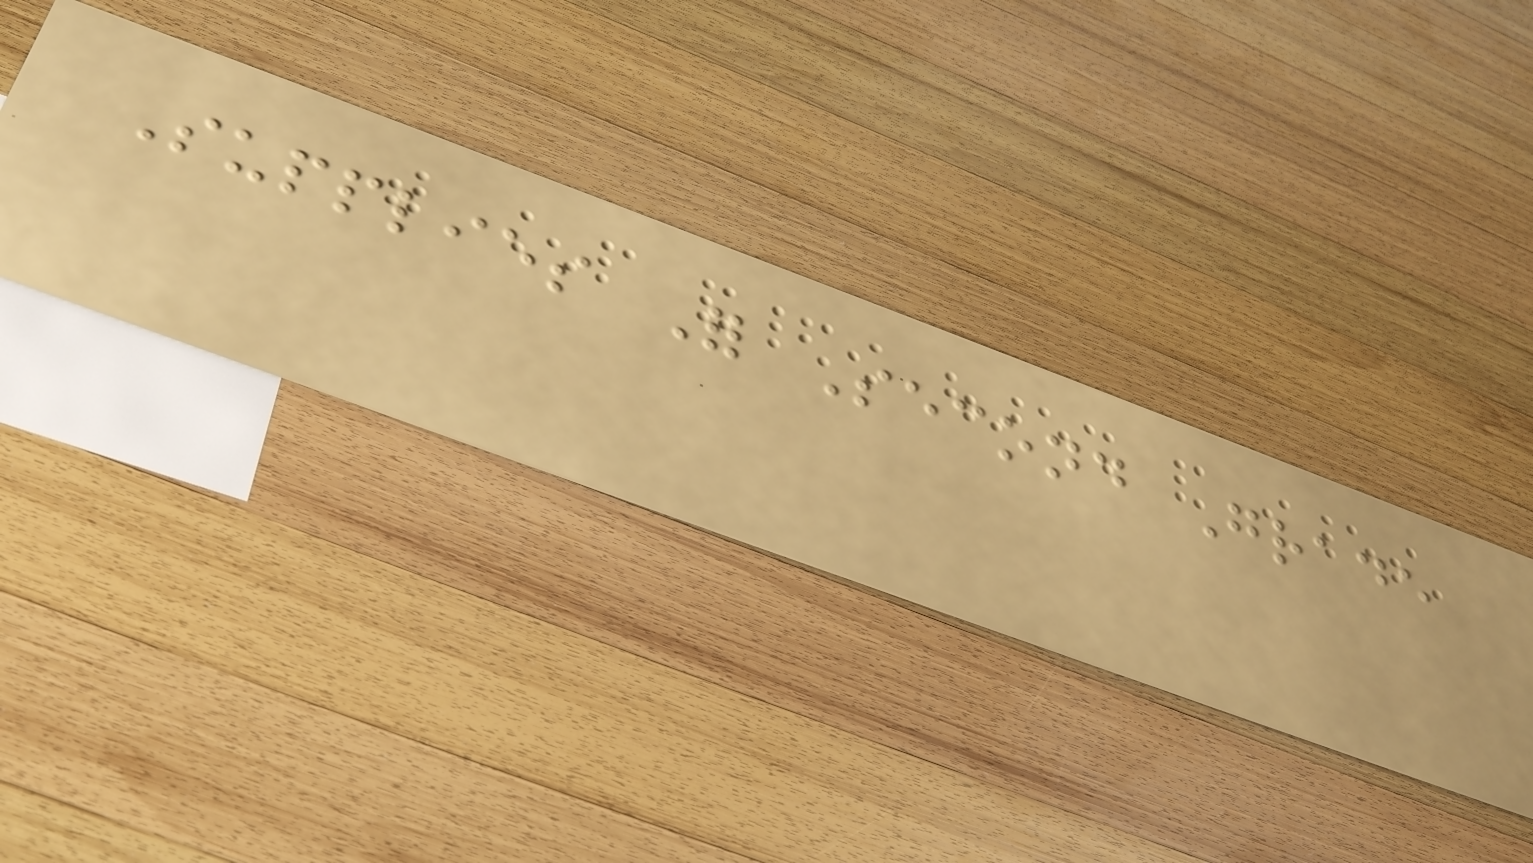Supplies For Second Grade
